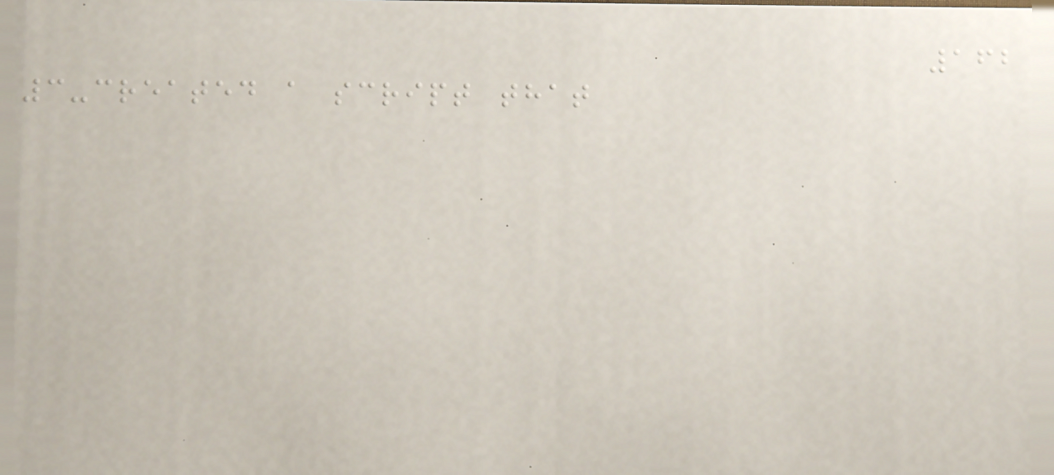162
3-created a script that
